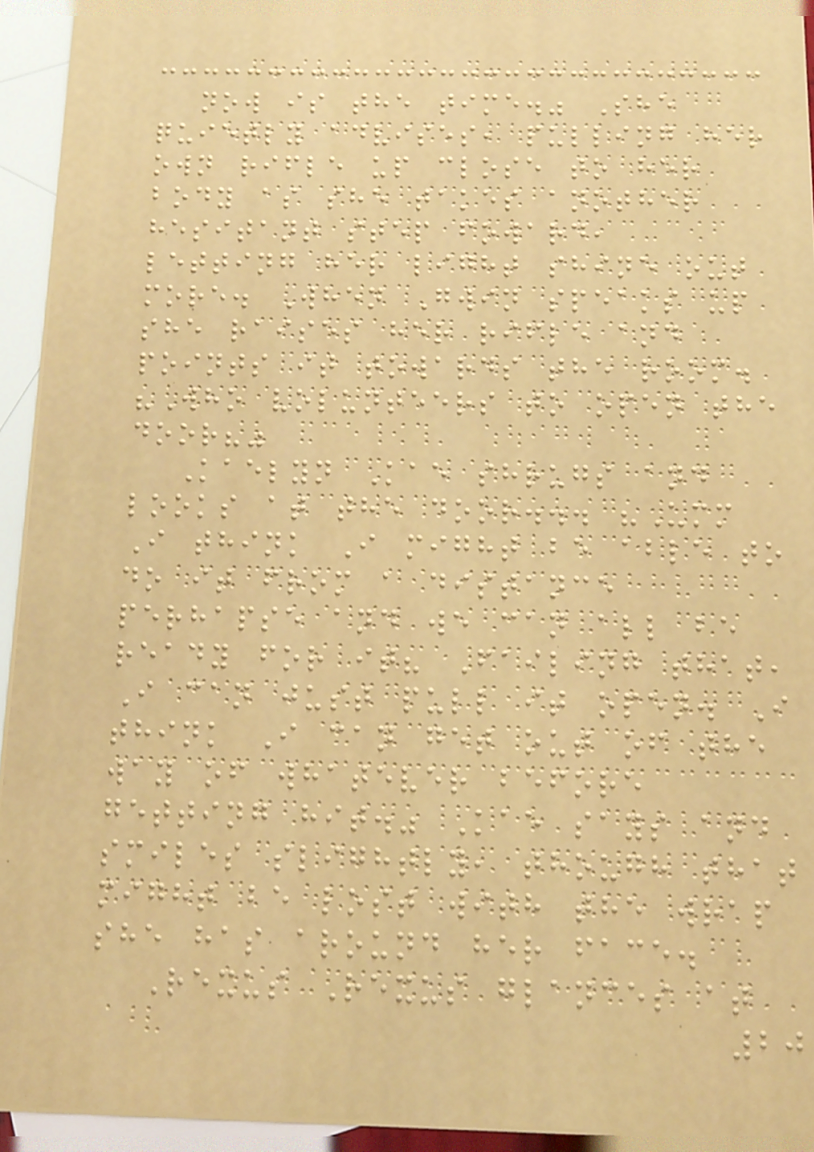now is the time." She
quietly advises, pulling her
own rifle up close to her
body as she takes another
hesitant step foward,
letting her light shine out
more. When Gwin speaks up
she raises her rifle and
points it towards the room.
"Who volunteers to open the
door?"
Kaelyn Kae shrugs and
looks at the door... "Umm
I think I might be able to
do it from a distance
perhapse and we can all be
ready for it? Failing that,
I can just pull it open. I
think I can get out of the
way of whatever before
getting hit." Kae says and
smiles slightly, though that
might be lost with the wrap
she has around her face.
Rexus Rexus glances at
20
